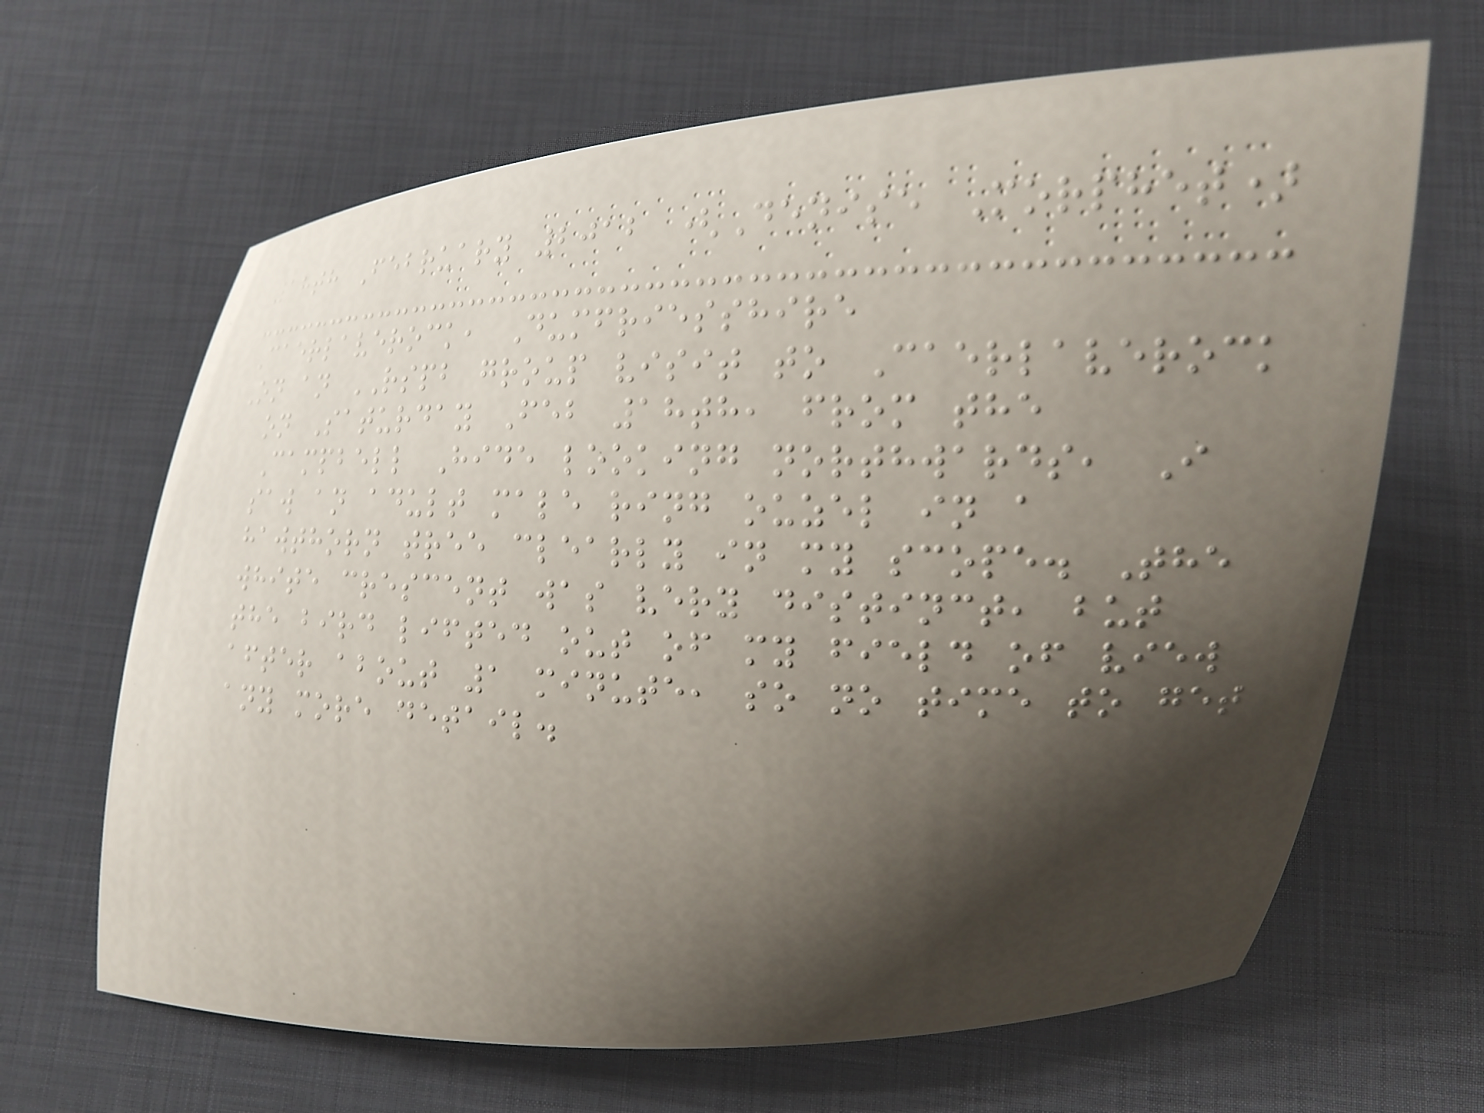18th February 2012 (Denise Morphet)
Caerlaverock, Dumfriesshire
On an RSPB group visit to Caerlaverock
on Saturday Feb 18th, from the
Campbell Hide looking northwards, I
saw an adult male ring ouzel in a
hawthorn tree clearly in my scope. The
white crescent was very distinct, but
the bird lifted out of my field of view
after about 1 minute, so no time to get
any more detail.
